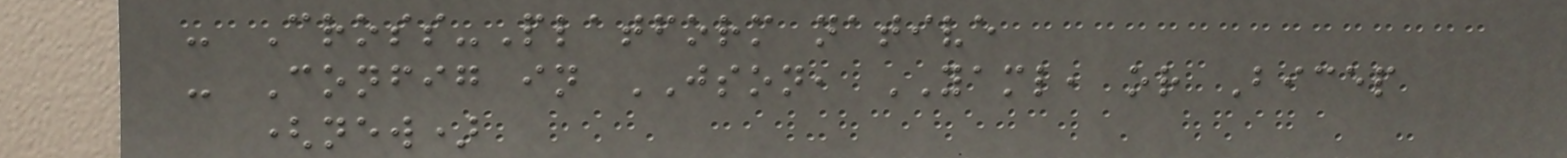- Cross-Platform native
- Config in JSON, YAML, or Bicep
(new)
